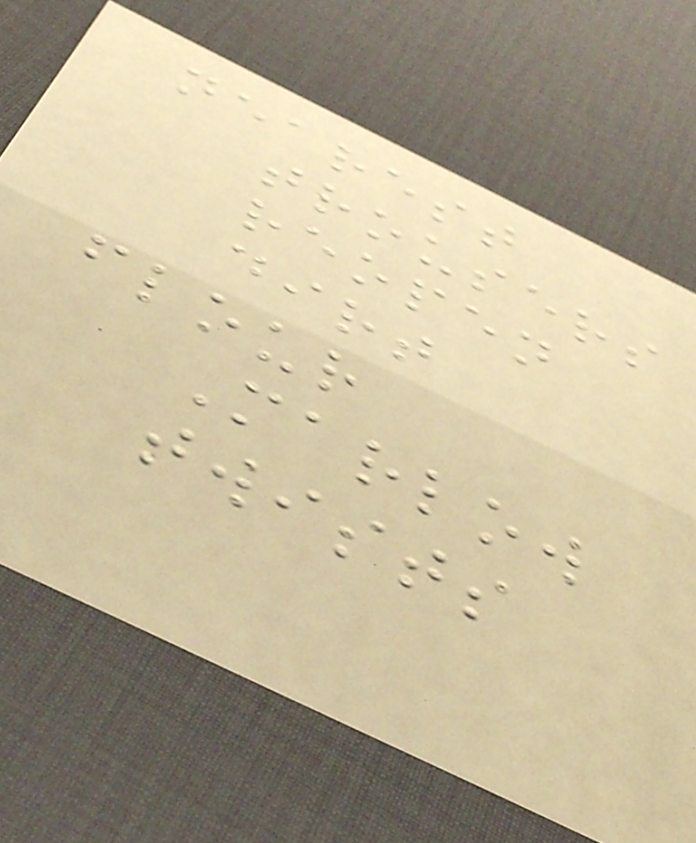nearest
trousers
reopen
dirt
flour
Marlow
twists
